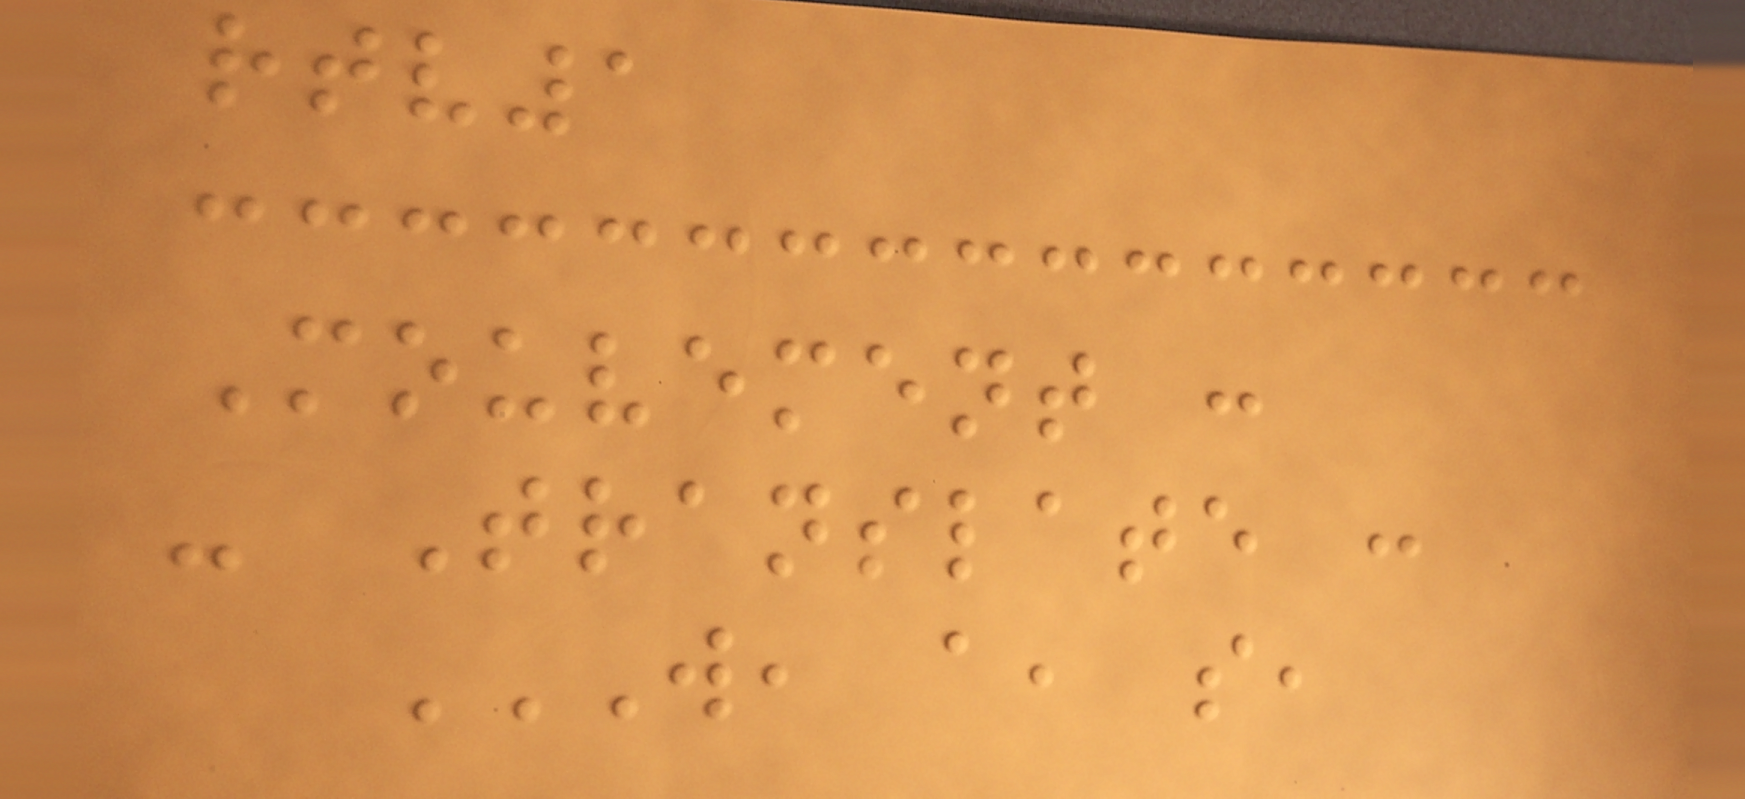rtv1
Mouvement :
- Translate :
W, A, S,
